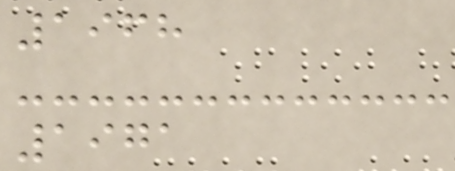1968
1971
